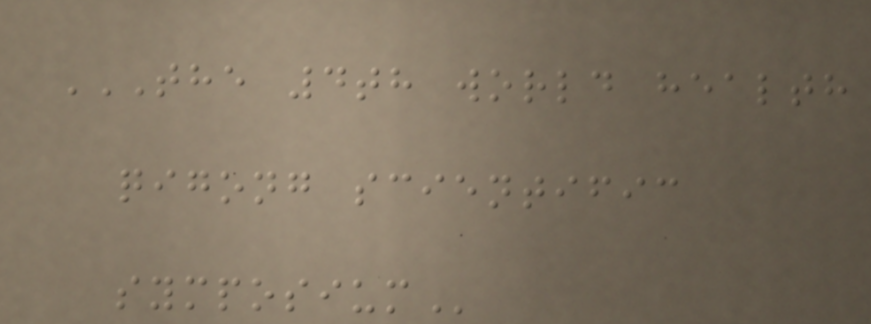THE 4TH WORLD HEALTH
QIGONG SCIENTIFIC
SYMPOSIUM
